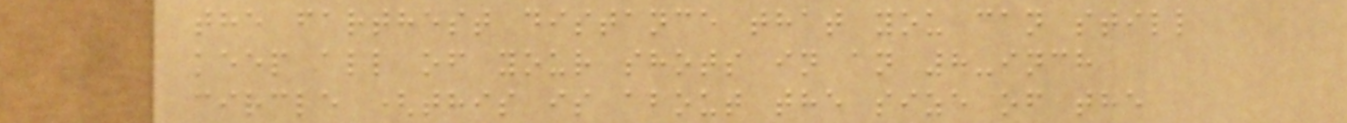the farthest distance that you can still
keep all of your shots in an 8-inch
circle (this is about the size of the
